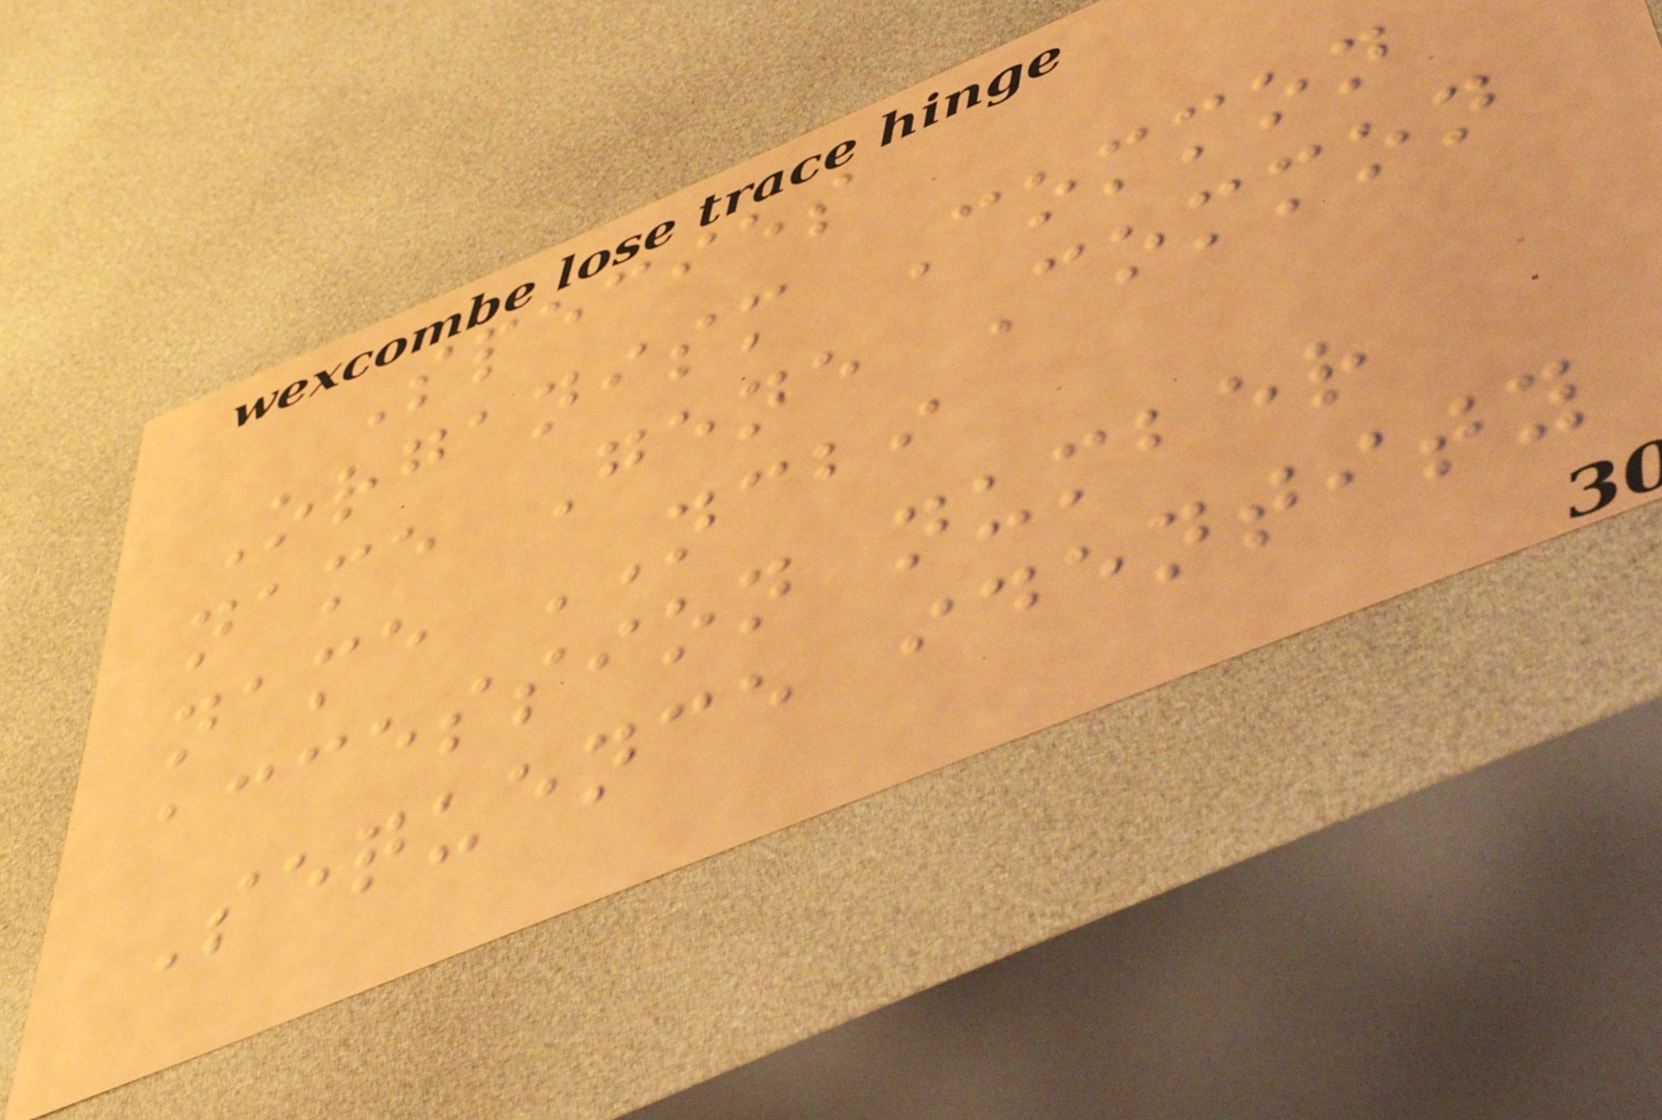Species
Organism Common
name Gene Common
name NCBI
accession number
Sequence identity
